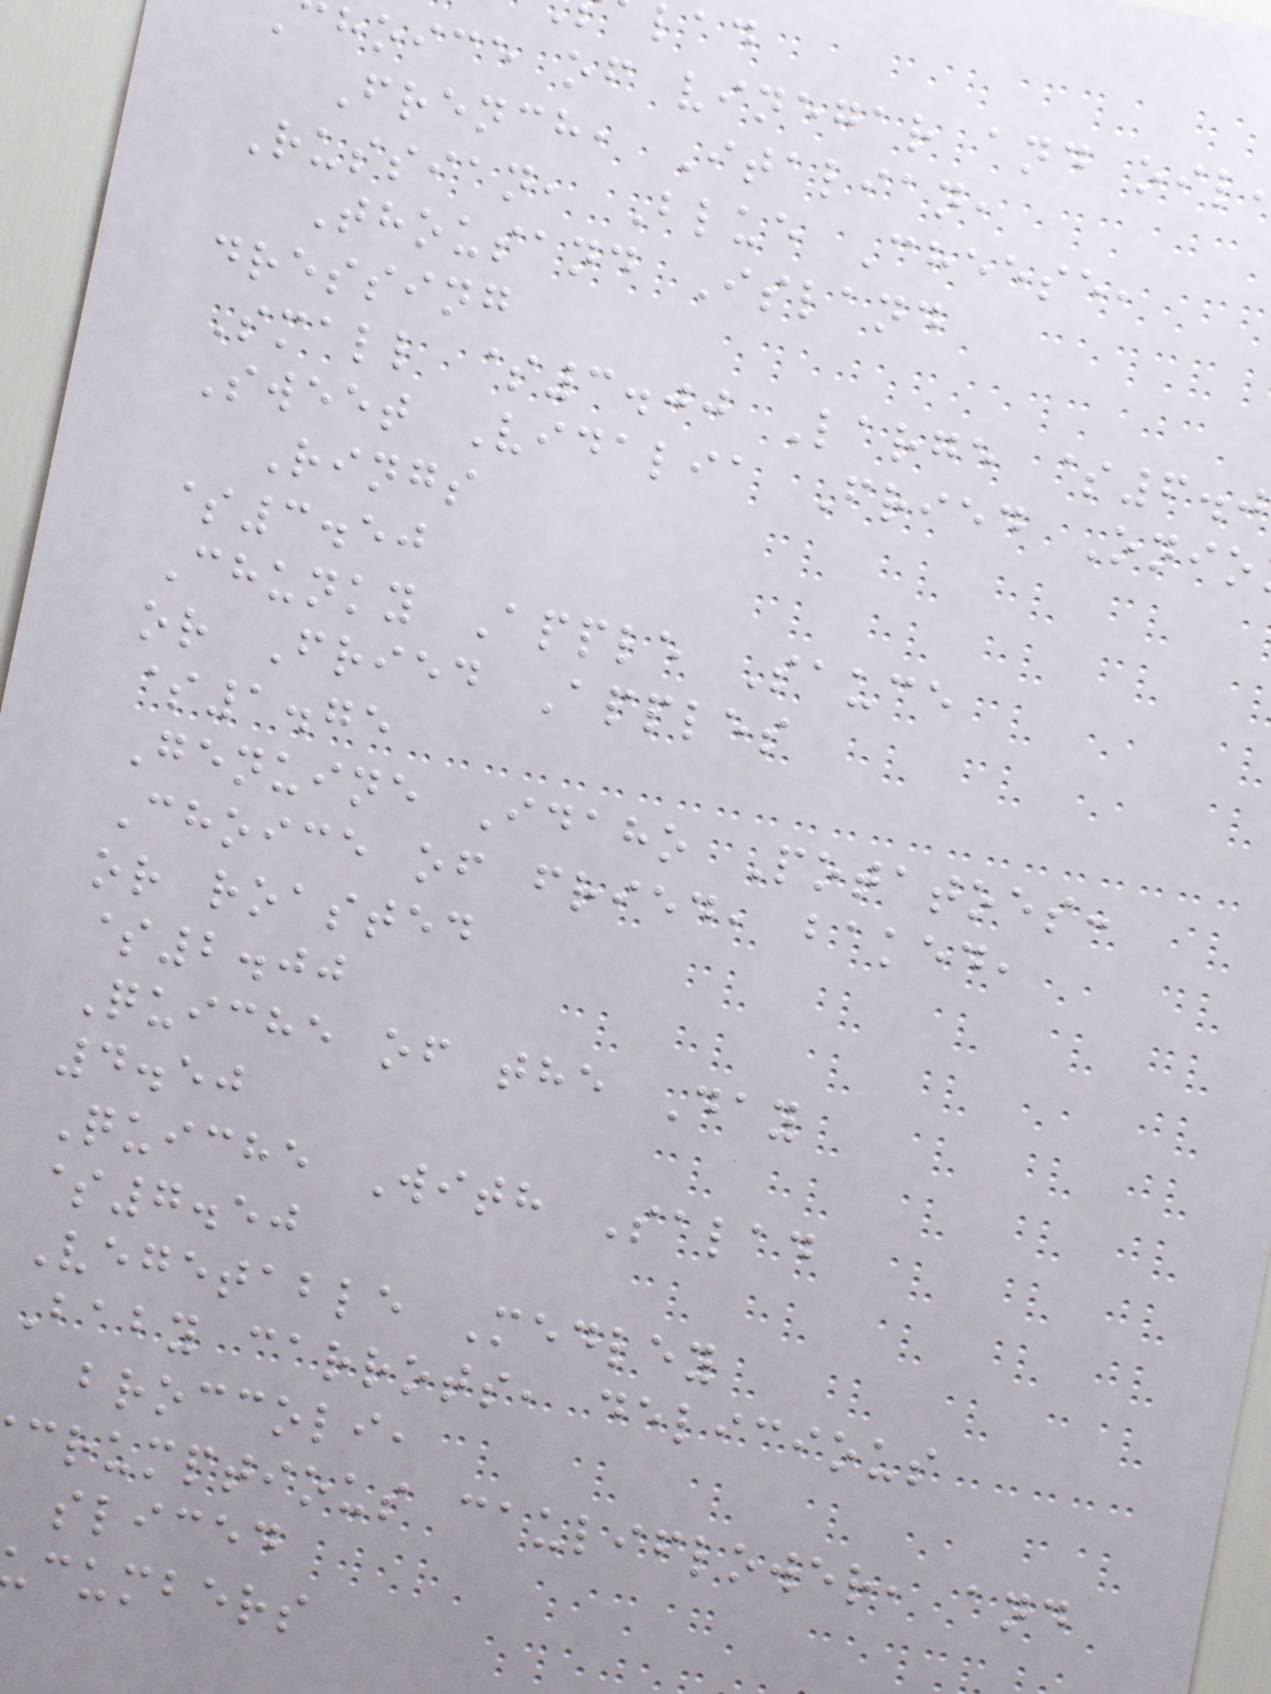hoice of vinegar and oil
French, Italian,
Russian, Blue Cheese,
Thousand Island
dressing
Small $3.00 Large $6.0
Sweet Vidalia Fried Onio
Rings
$3.50
Chunky Apple Sauce
or Fried Apples
$1.75
Genuine Idaho Potatoes:
Choice of fried, baked,
or roasted
$2.00
Quiche of the Day
4.50
Quiche With Salad
$7.50
Vegetable Medley
Baby carrots, delicious
broccoli,
crumptious cauliflower, and
sliced
cumbers
